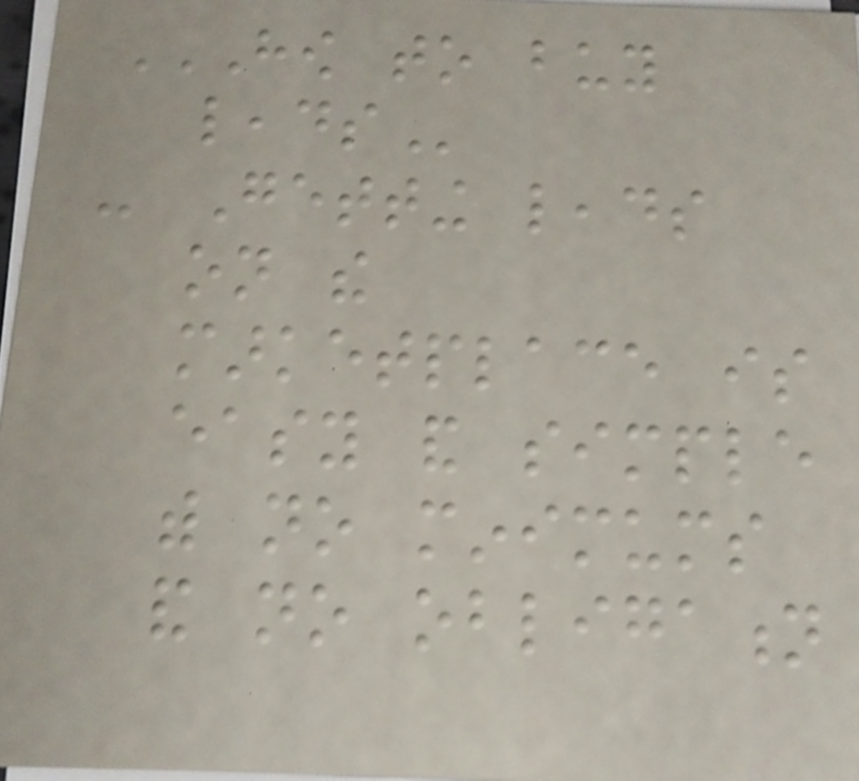HOW TO BUY
LEADS
- Getting leads
on the
marketplace is
easy and simple
with no minimums
and no obligation
